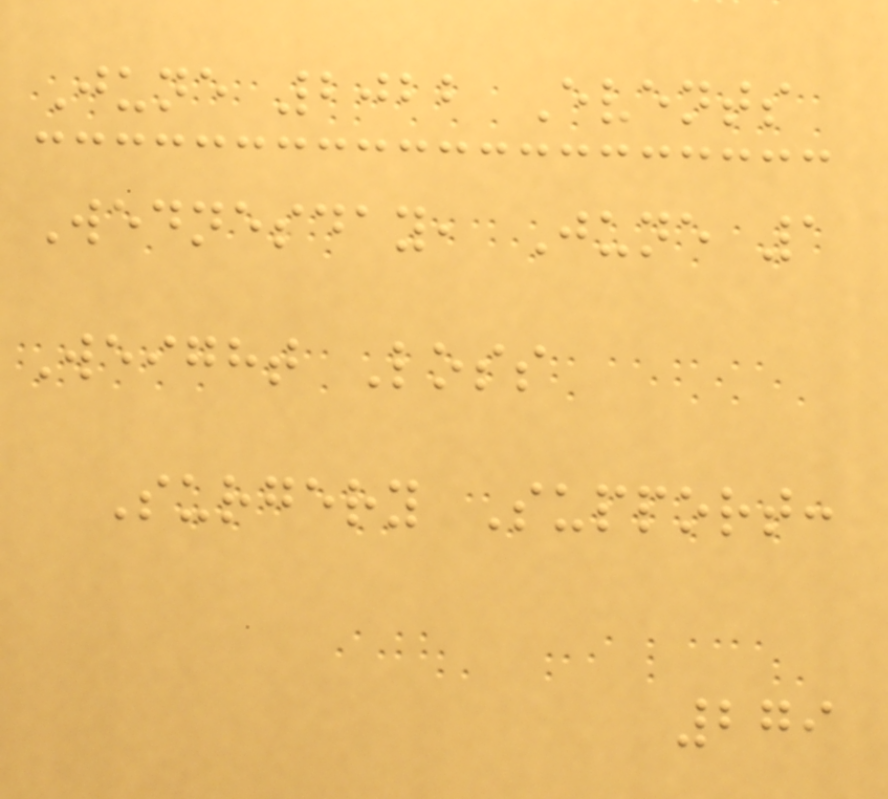June 2022 Events
Wednesday, June 1
Weight Loss
Surgery Support:
279
